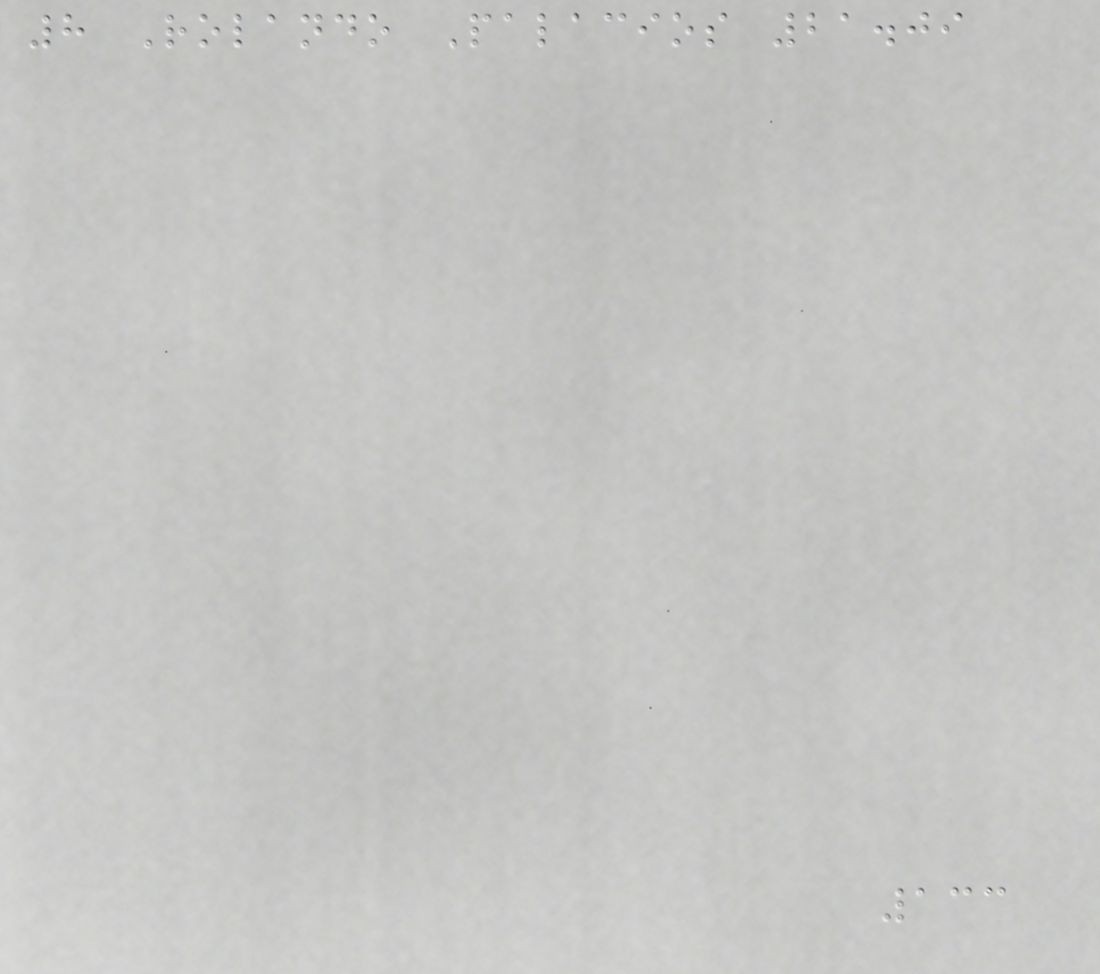8 Rolando Palacios 21.09
133
